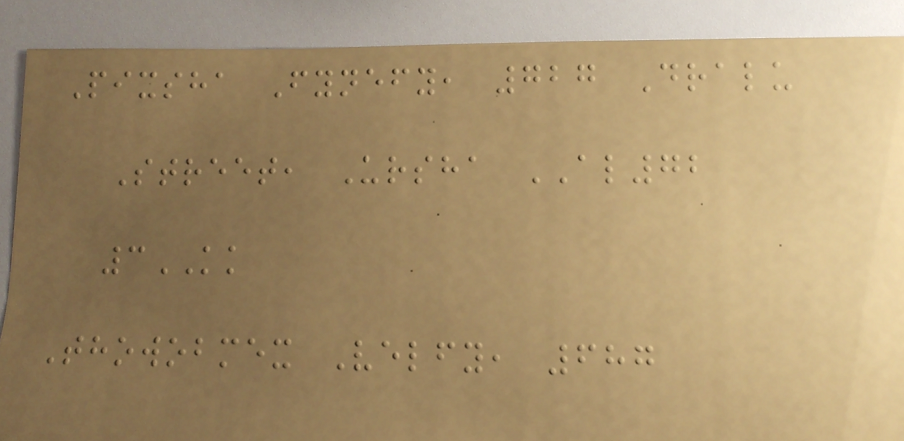Pixsha Fynefy, 727 Dralu
Street, Ursha AL72
3KK
Thowobmex Velfy, 687
